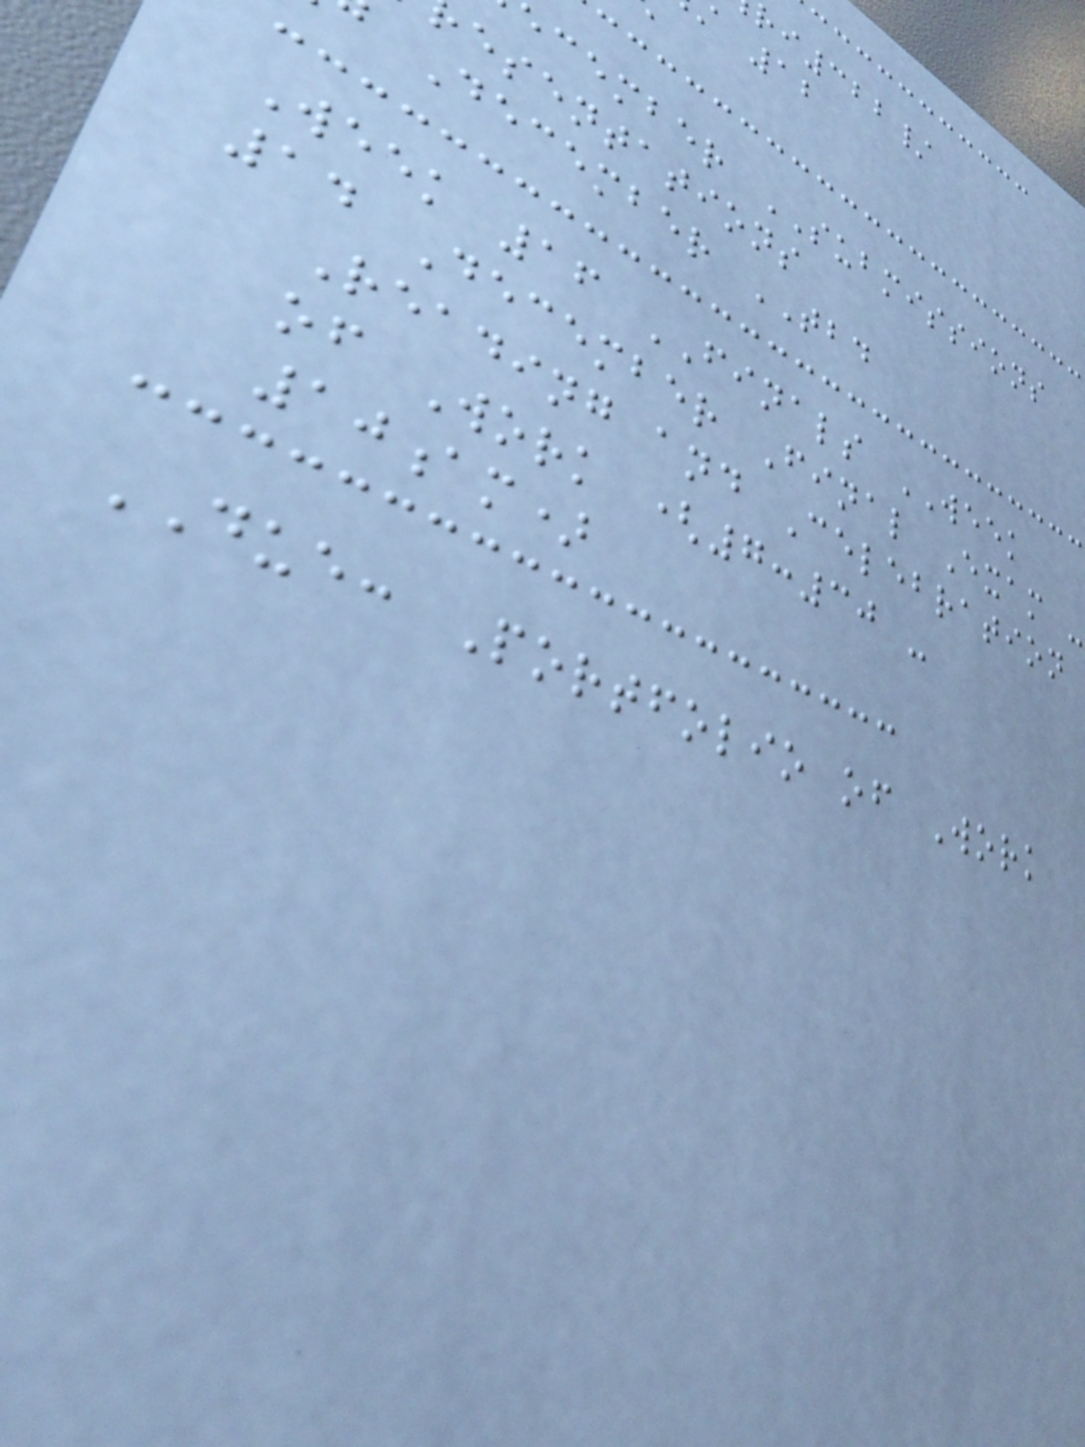ri322/
ecember SUBMISSIONS
esentations
December TBD
Week 16 FINALS WEEK
14 December Final Exam -
Reading and Celebration
of Work (7:30 -
10am)
DUE: Portfolio of Work
